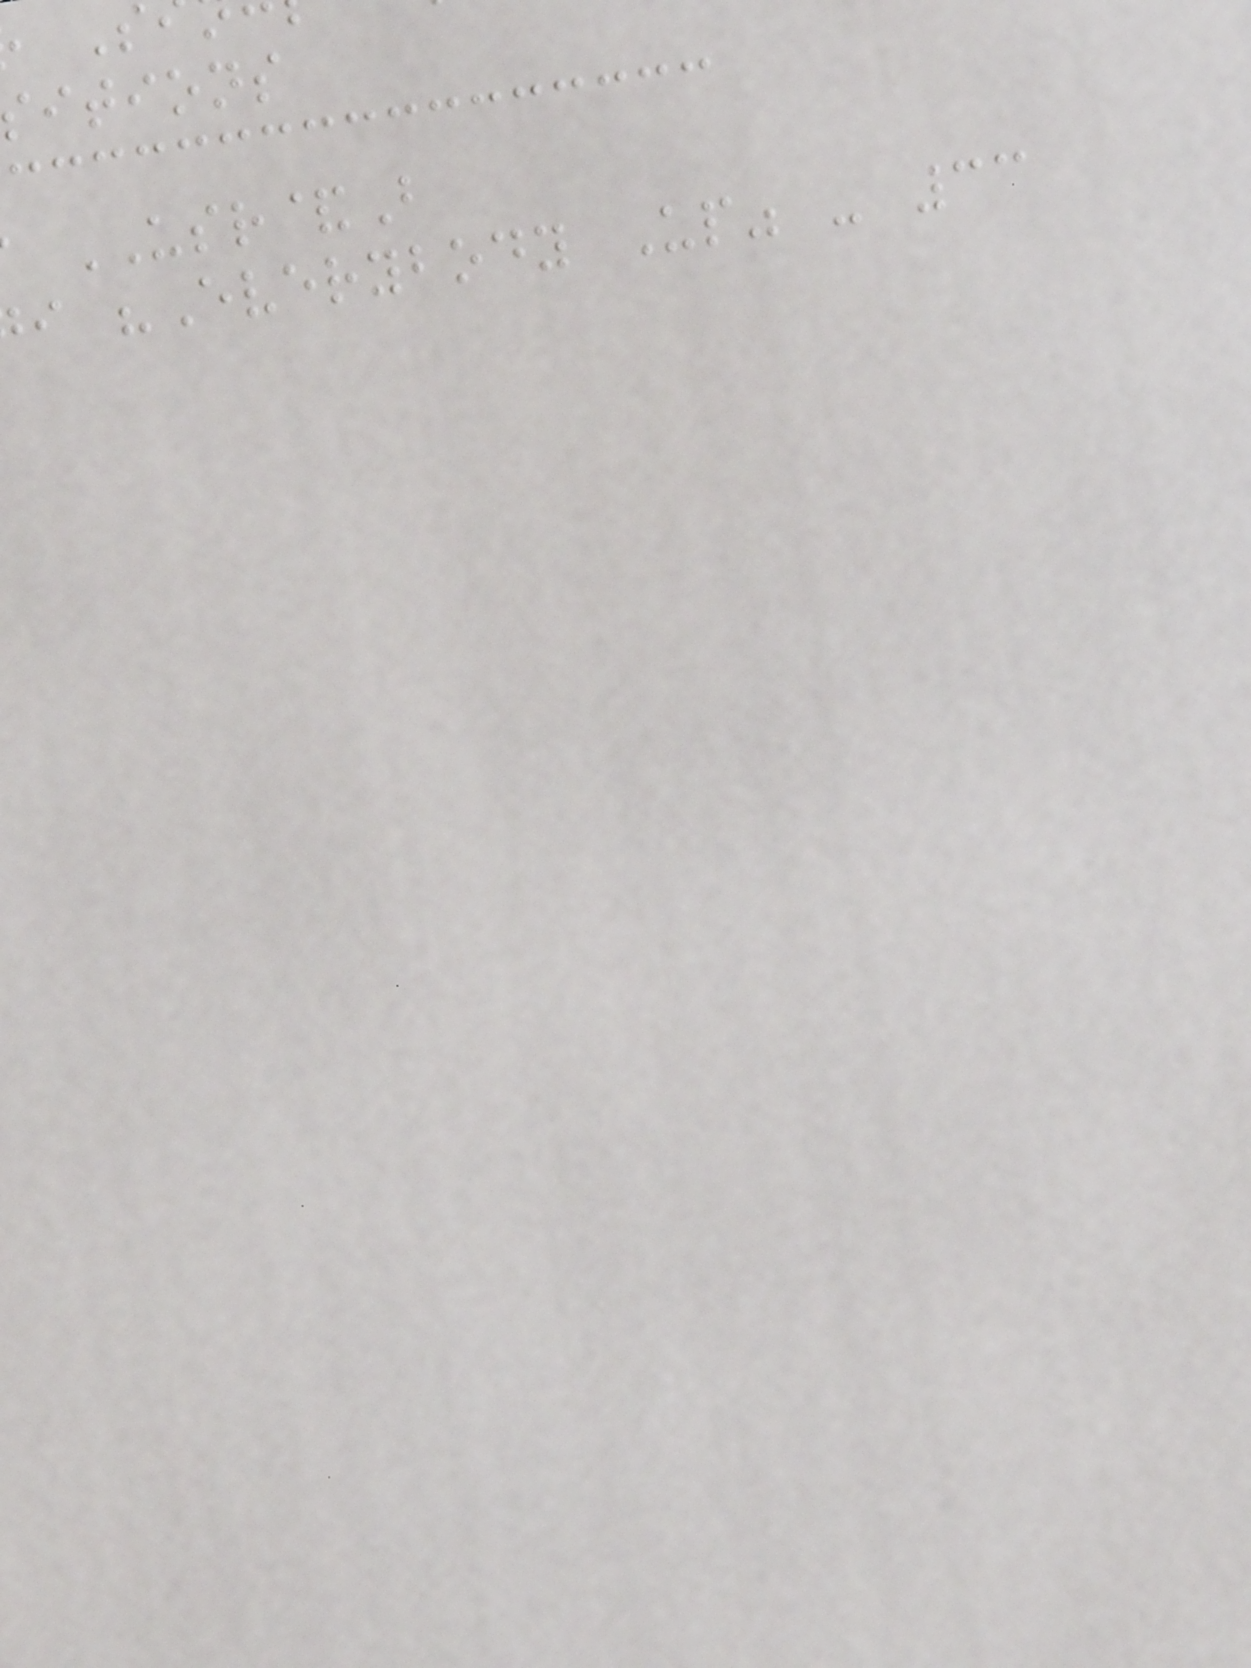itions
USR&B
i "Everybody Up" - 33
